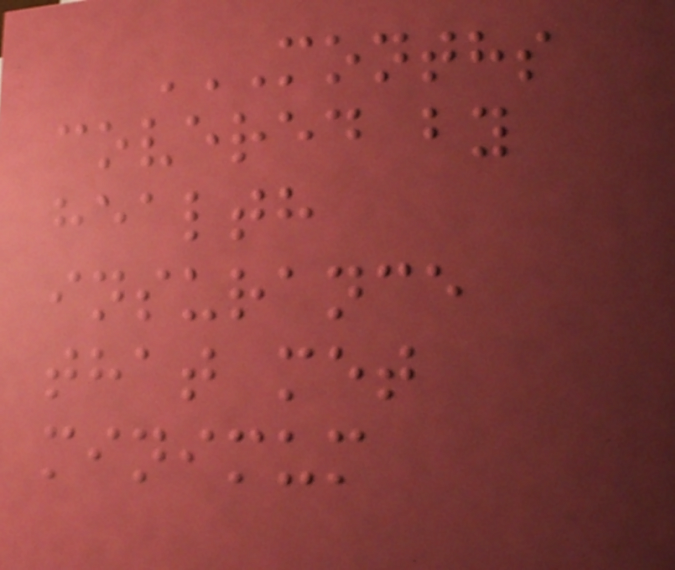MONTHS
COVERED BY
HEALTH
INSURANCE
THAT MET
MINIMUM
